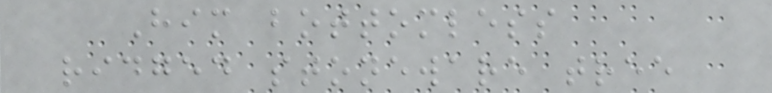Him bottomless
ridged stoneware tree
